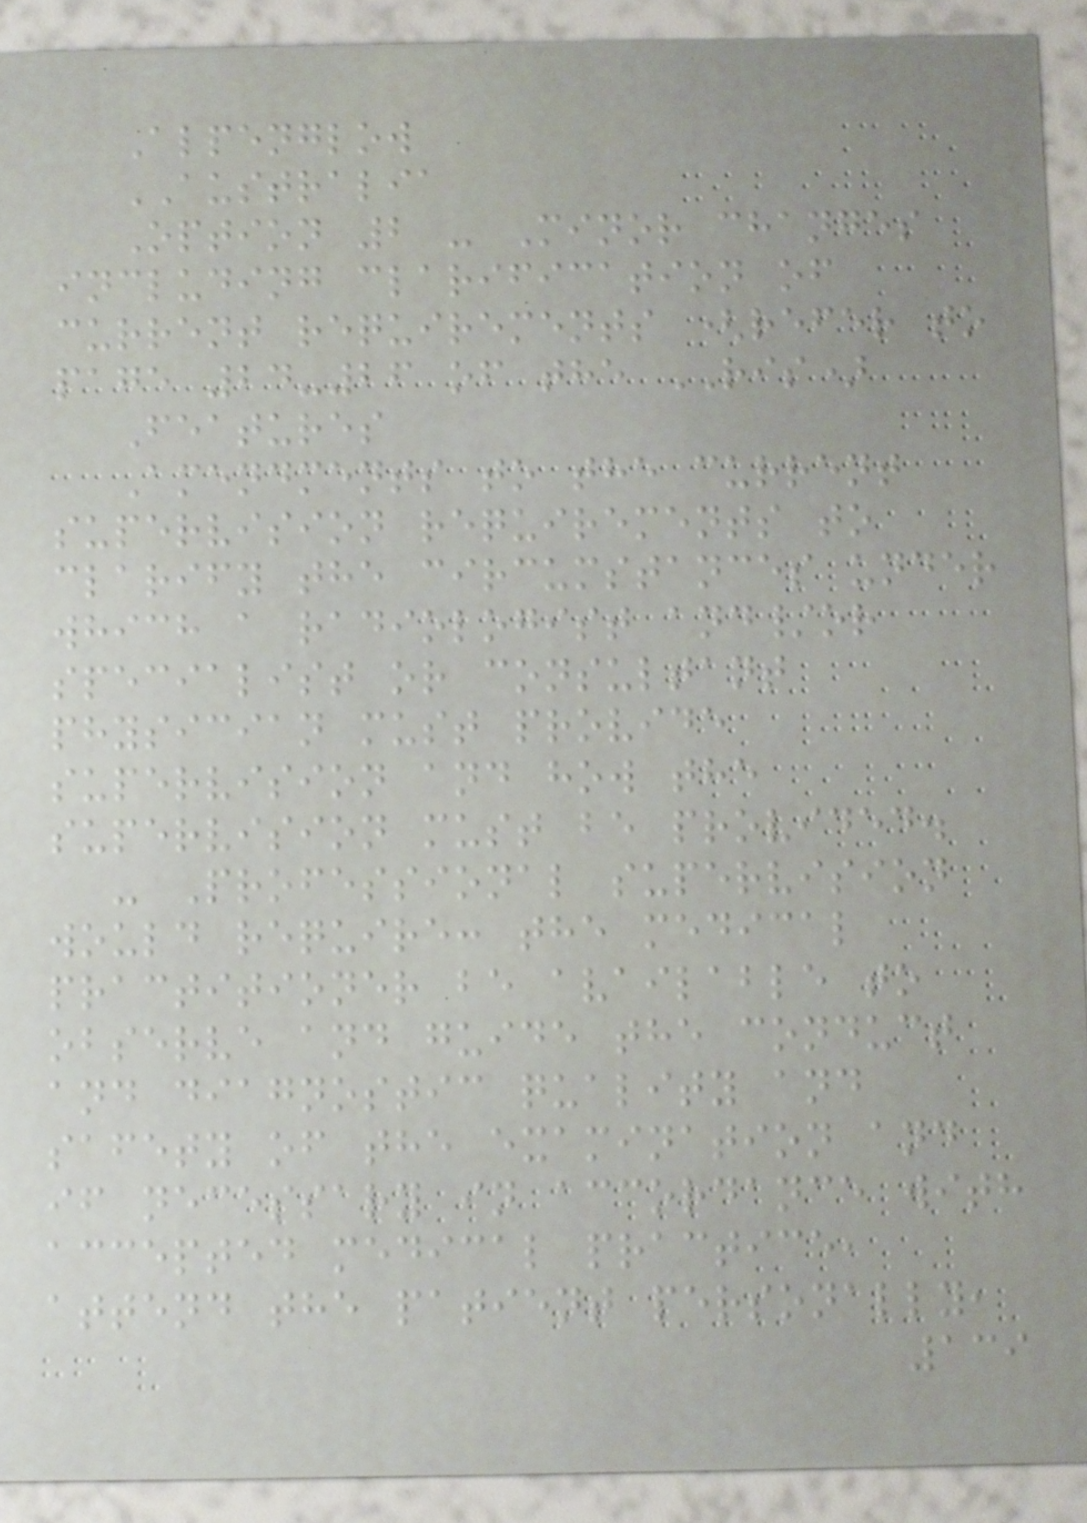Alpenglow
AUSTRALIA
Option 2 - Minor changes
including clarification of
current requirements (refer to
page 24-26 of the RIS)
Features
Amendments to the current
supervision requirements to
clarify the circumstances under
which a radiologist and/or
specialist or consultant
physician must provide
supervision and how the
supervision must be provided.
- Professional supervision
would require: the medical
practitioner be available to
observe and guide the conduct
and diagnostic quality and
safety of the examination and
if necessary in accordance with
accepted medical practice,
attend the patient personally,
139
